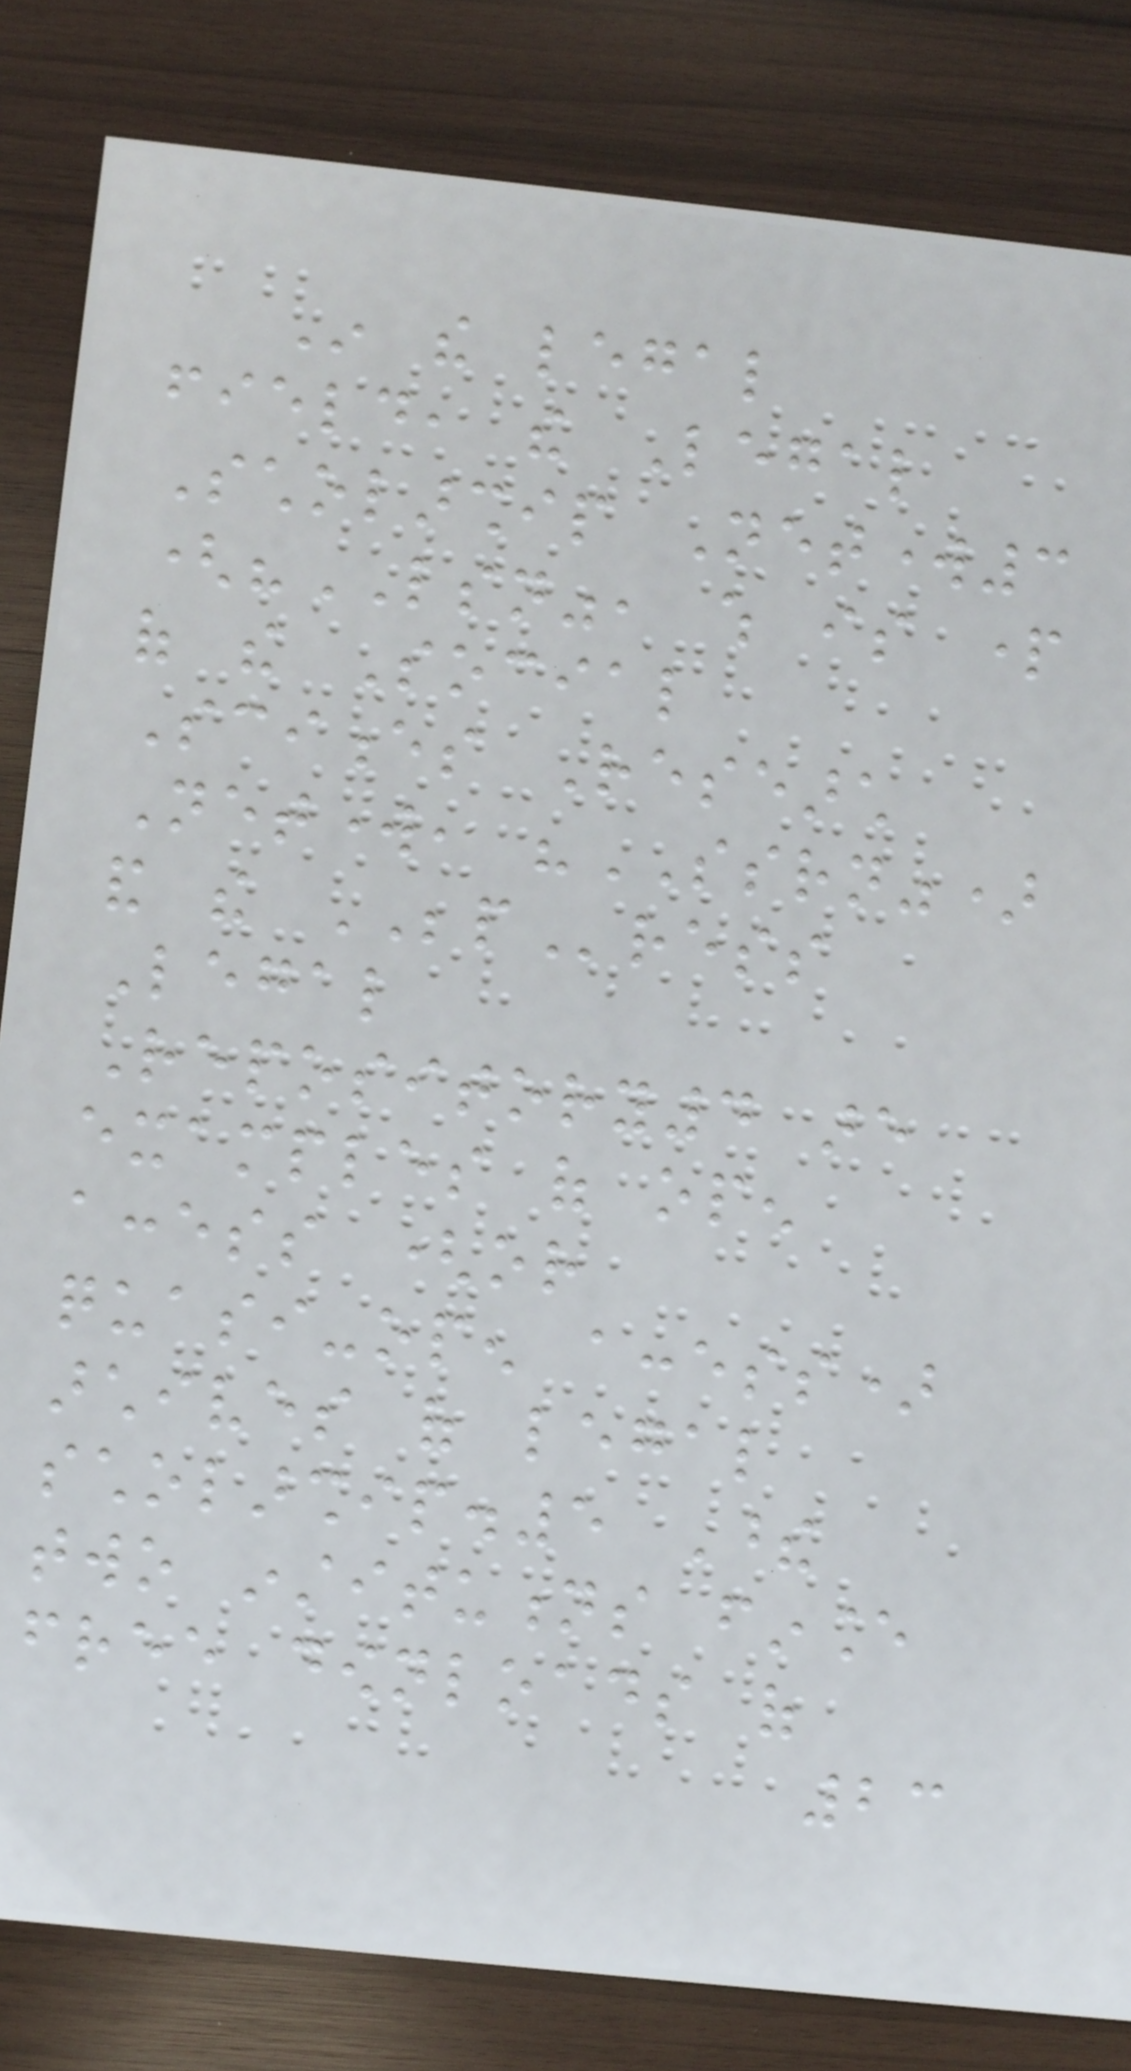In the legal
field, the Legal
Scholarship Network3
("LSN", which is part
of the Social
Sciences Research
Network, "SSRN")
and the BEPress
Legal
Repository4 are
examples of open
access (or
quasi-open access)
archives of legal
scholarship.5 These
two institutions finance
free downloads of
23
